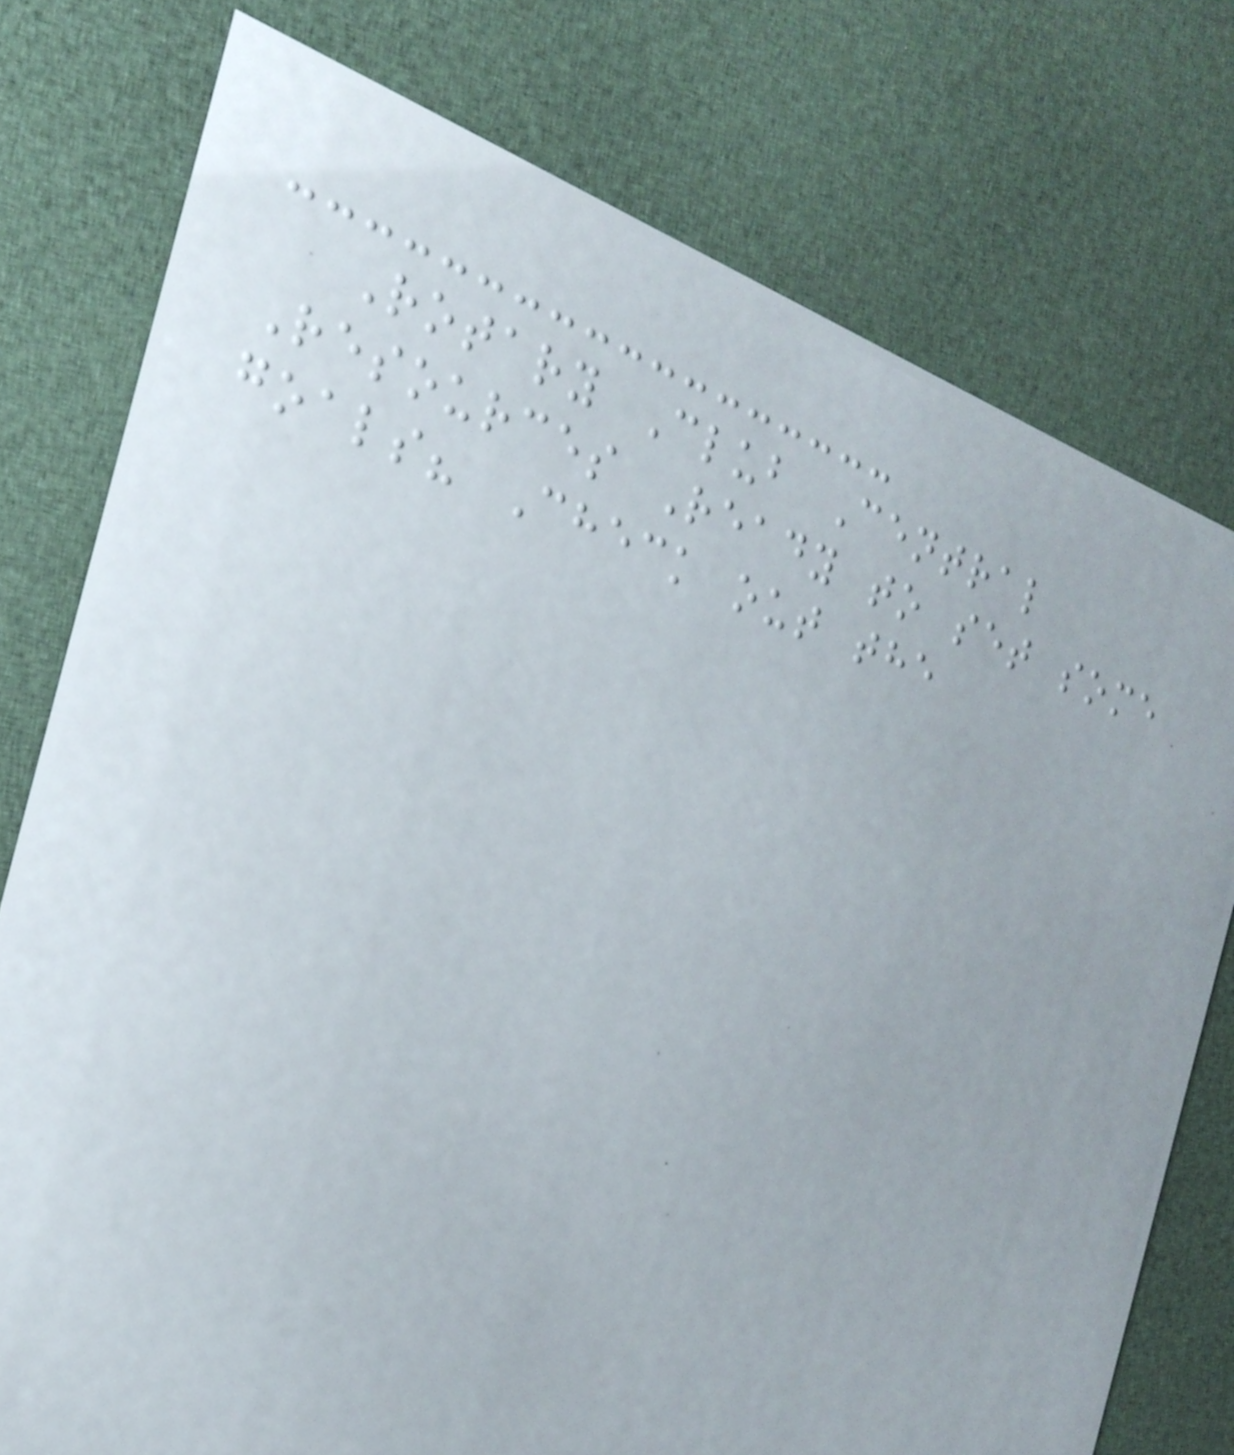Rotary Club Central
Resources Ready to set some
goals? Check out the
